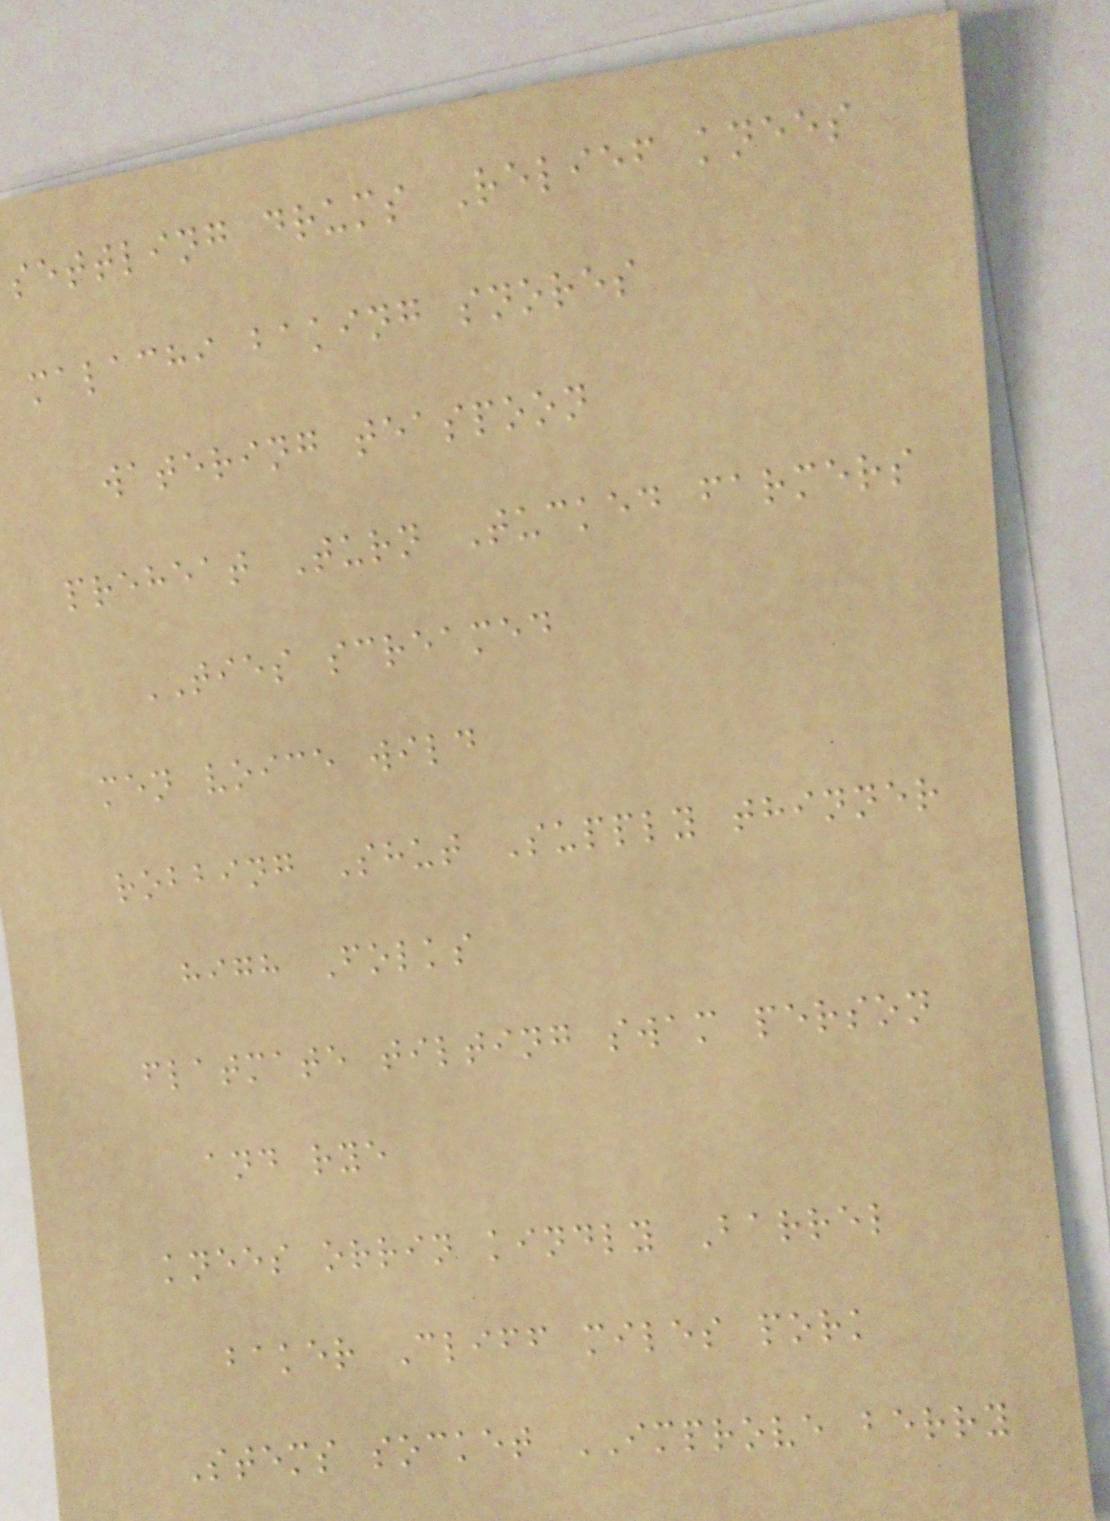settling drums Relief knees
malachi baking snores
watering teaspoon
preheat Turn Tucked farmers
TIES screamed
men voice wild
robbing Shut Supply thinner
high Folks
flatmate tilting swam person
and rye
knees orrin kindly Barrel
baker Cliff miles pork
Stems socket IMPROVE berry
